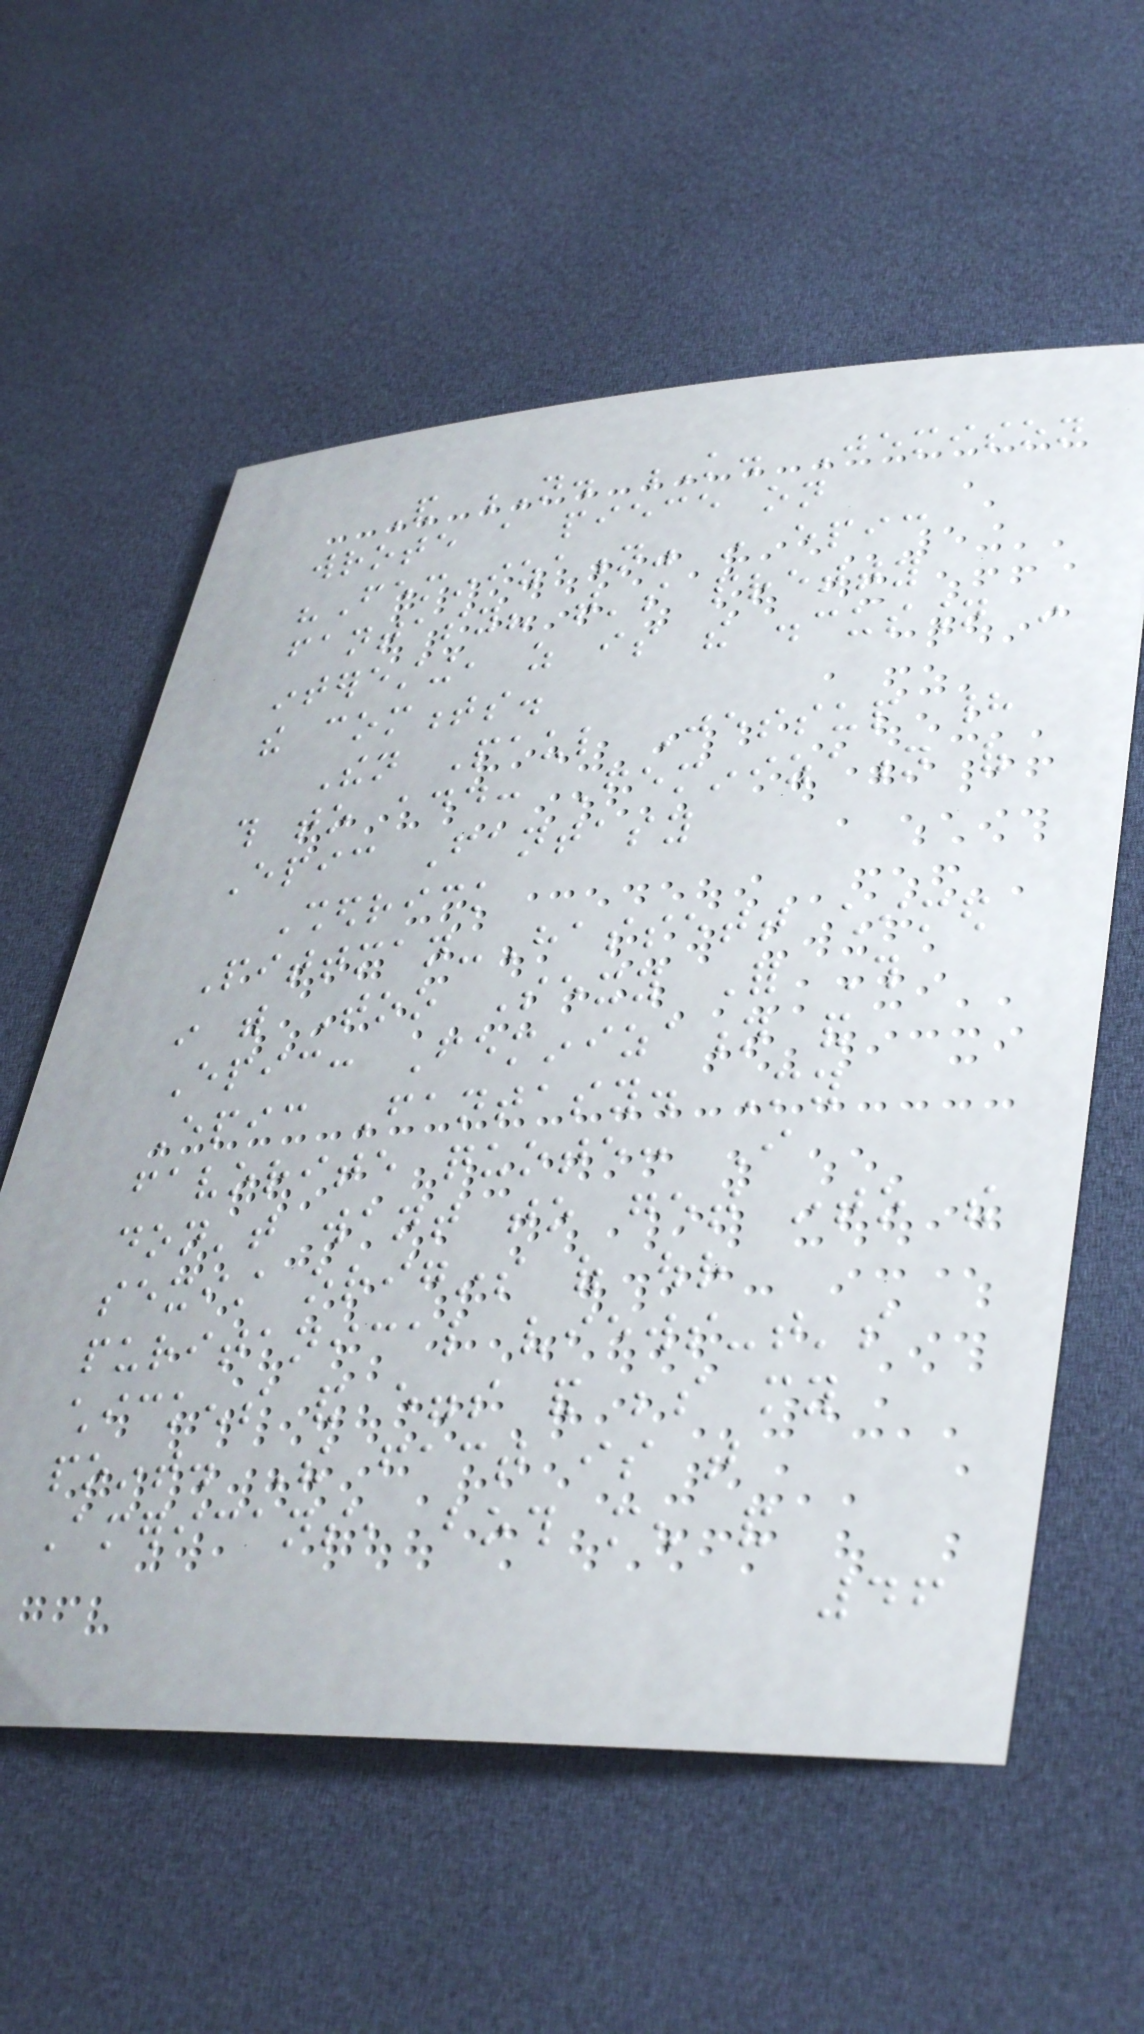And N. K. Jemison
wrote a piece on
"Feminization" in epic
fantasy? that's pretty
interesting, as is the discussion in
the comments.
Then Paul Jessup had
this to add: Feminization of
Epic Fantasy
Shedrick
Pittman-Hassett chimed
in with Too Sexy For This
Epic: Feminization and
Epic Fantasy. My
favorite quote: I
don't want to get into the
sexist origins of our
puritanical views-that's
chickens and eggs and beside my
point. The fact is that
Americans, both men and
46
